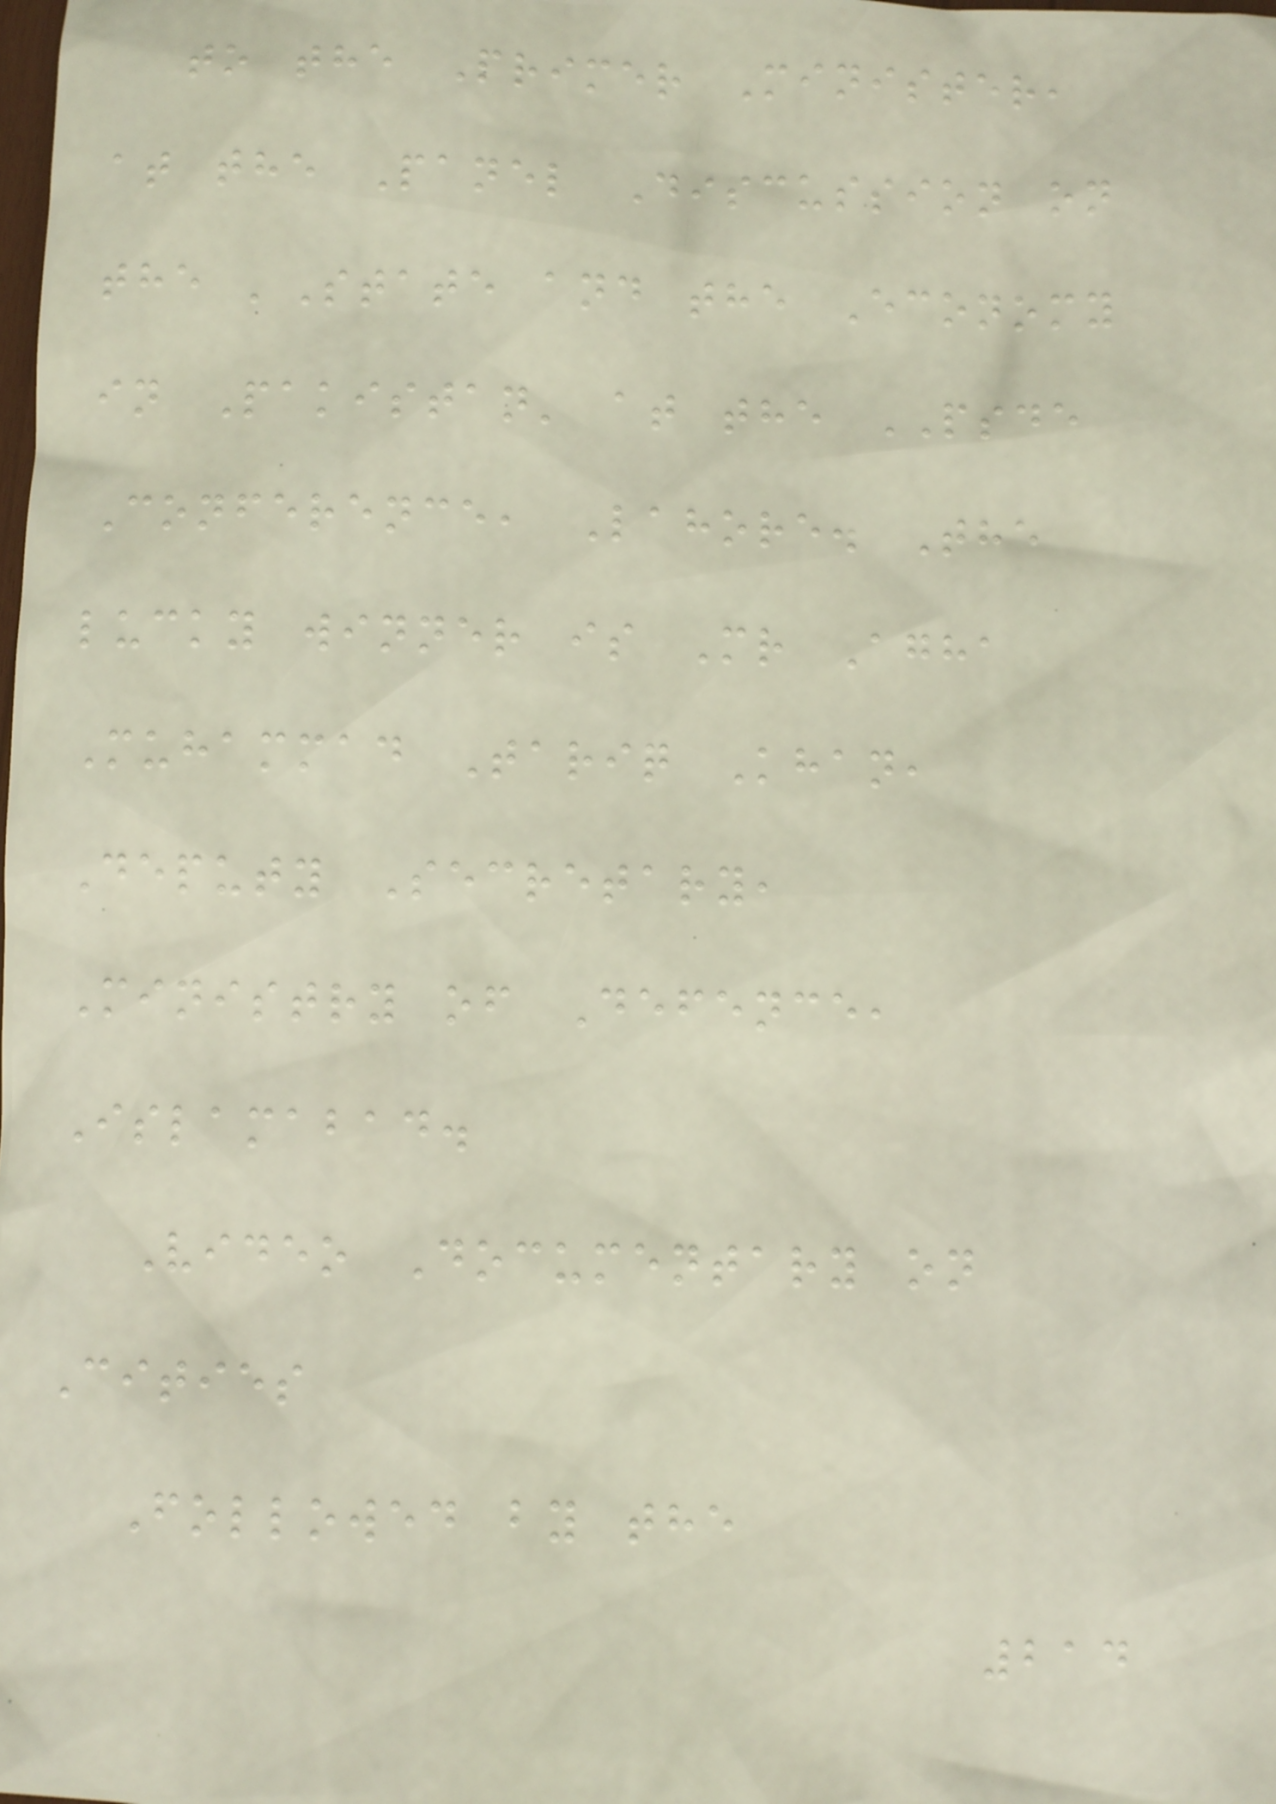to the Primer Minister,
at the Panel Discussion on
the 'State and the Economy
in Pakistan' at the PSDE
Conference, Lahore. The
lucky winner is Mr Agha
Muhammad Tariq Khan,
Deputy Secretary,
Ministry of Defence,
Islamabad.
Video Documentary on
Cities
Followed by the
214
